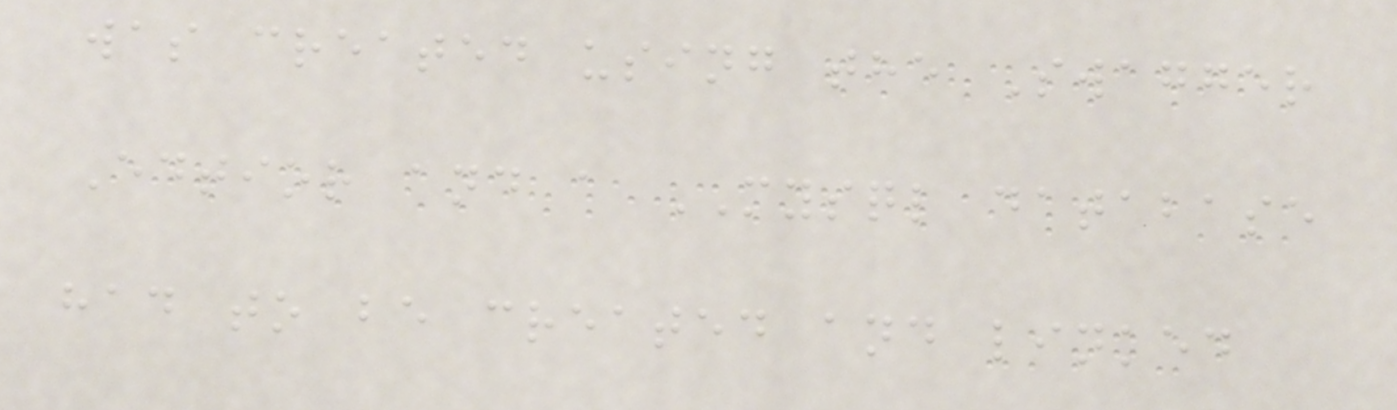was created using the Swagger
Edtior and a MYSQL database
had to be created and linked
